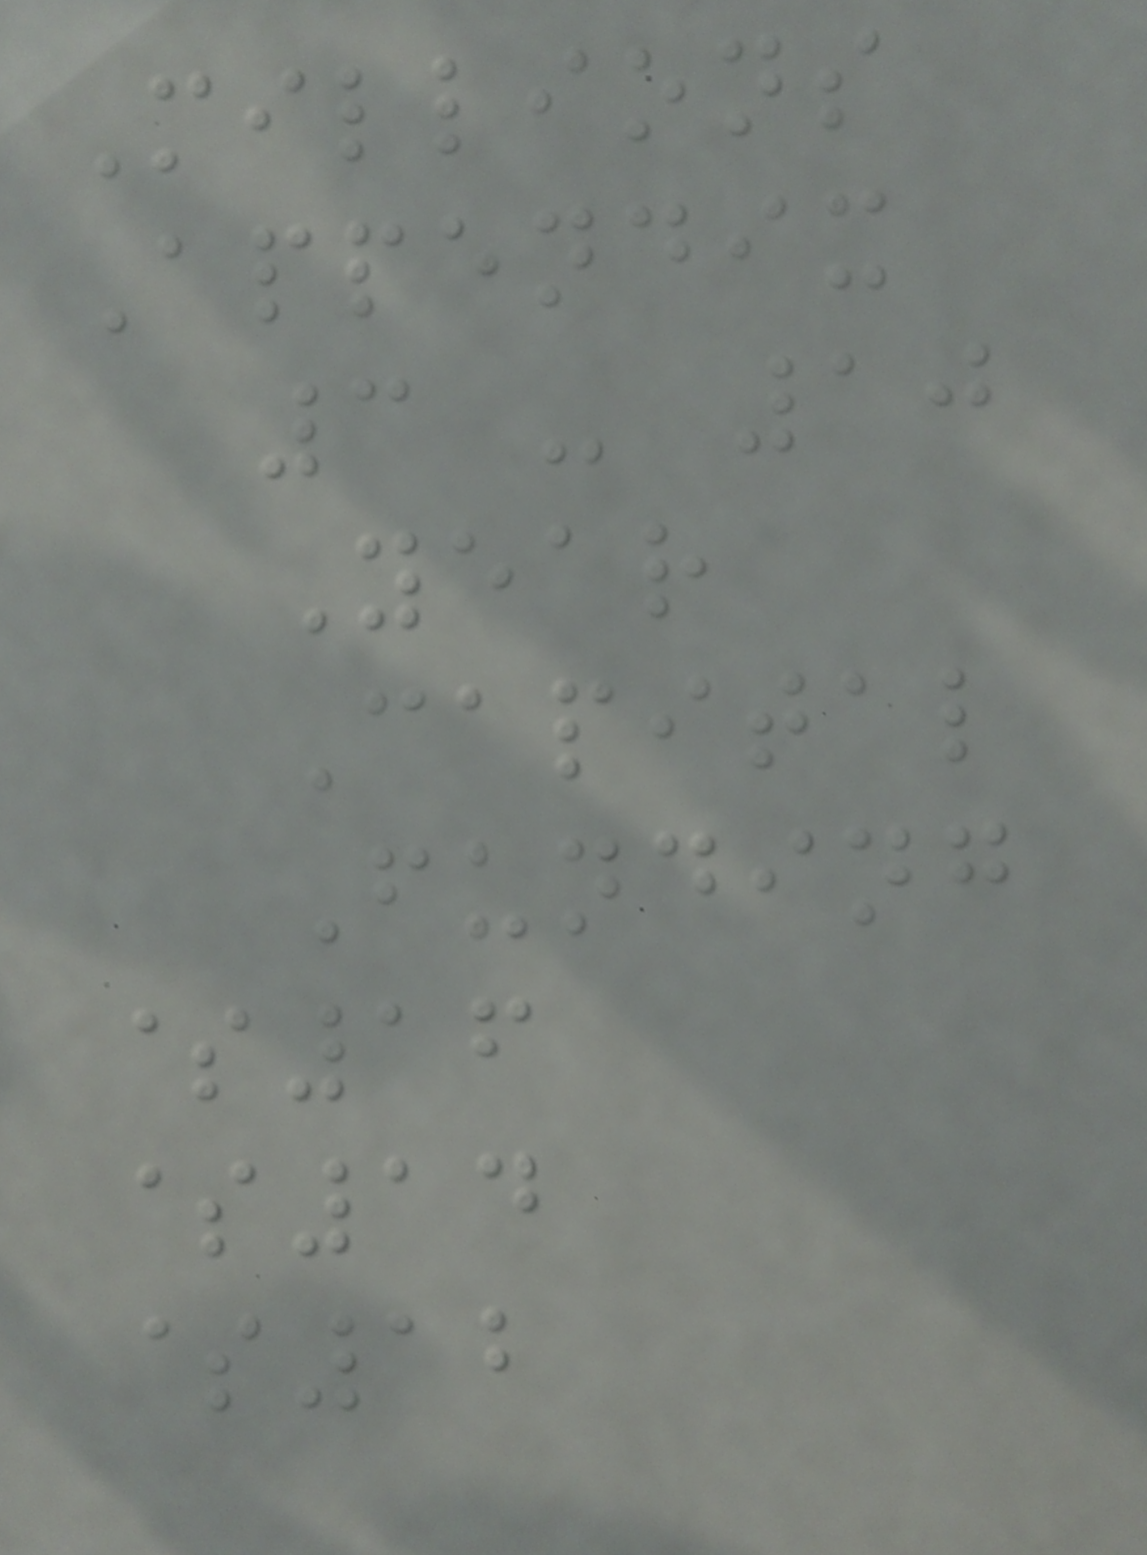Millions
Appendix
3 - 10
Year
Capital
Funding
$16
$14
$12
